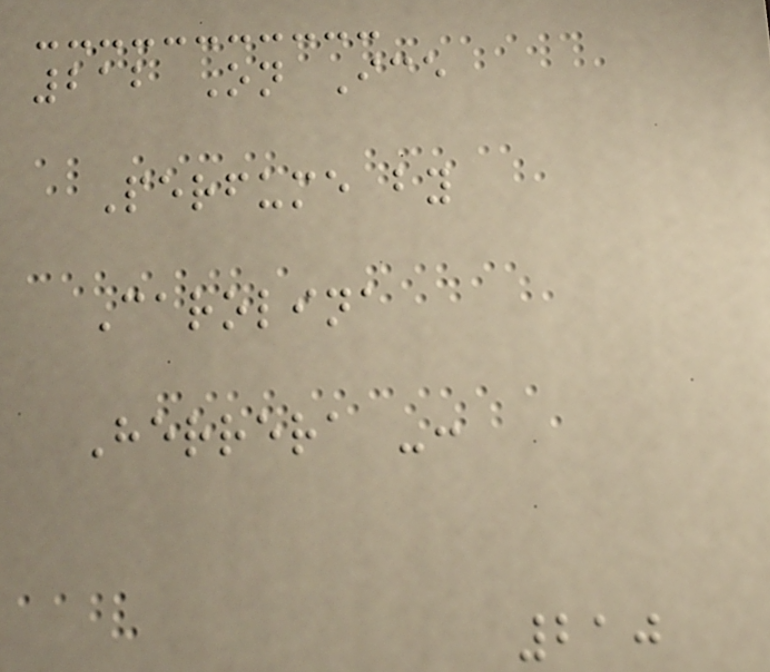212 On Ice
Perfume by
Carolina
Herrera -:
210
